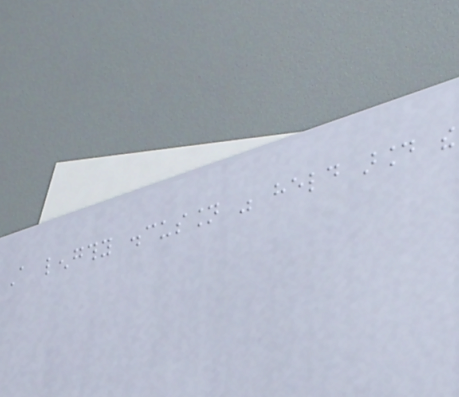A lengthy discussion was held around the
